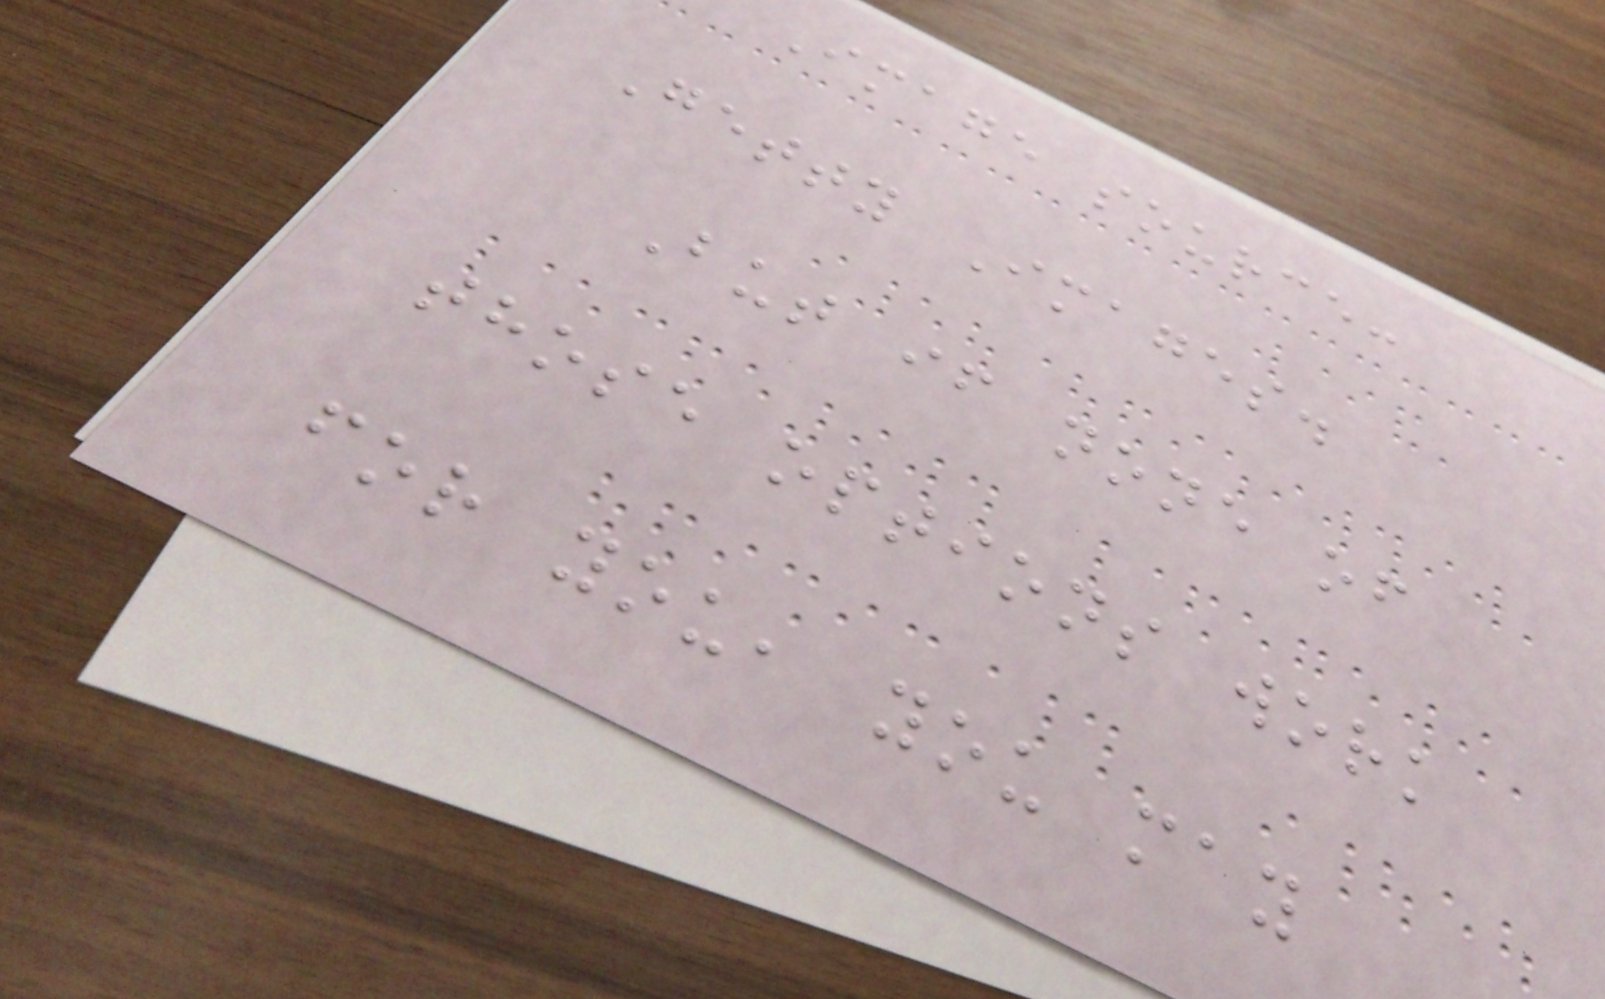Image source:
Getty Images.
But if none of
those options work
for you, you may
